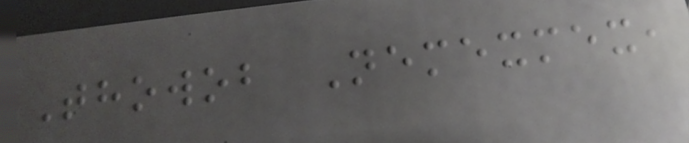Thowob Nemexmex,
